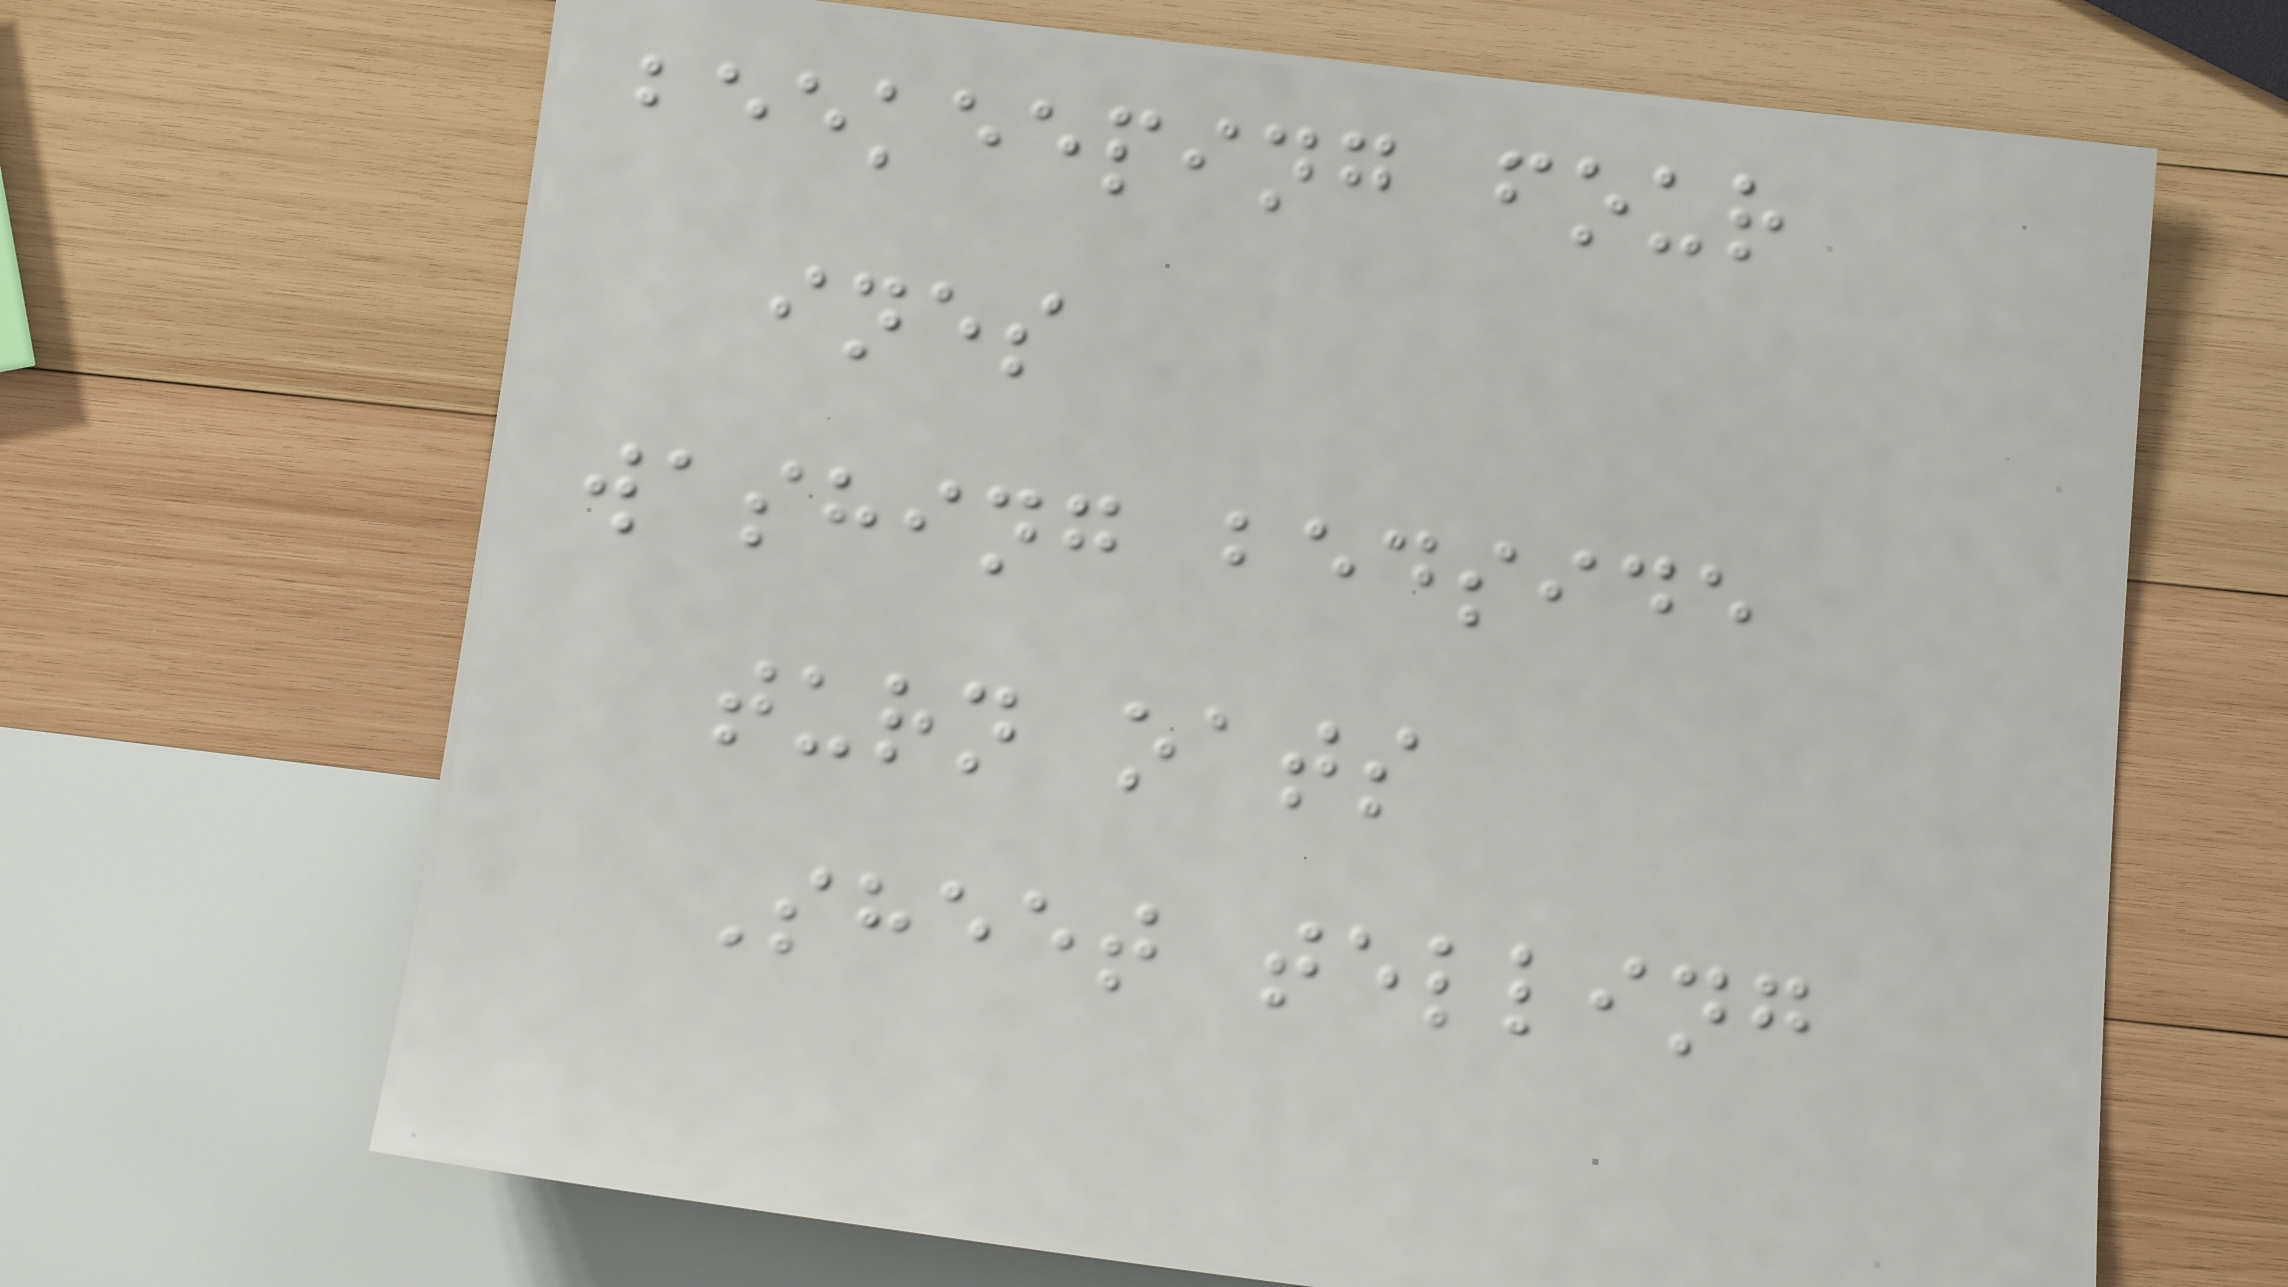beekeeping four
ines
washing bedside
turn oats
Sheet telling
